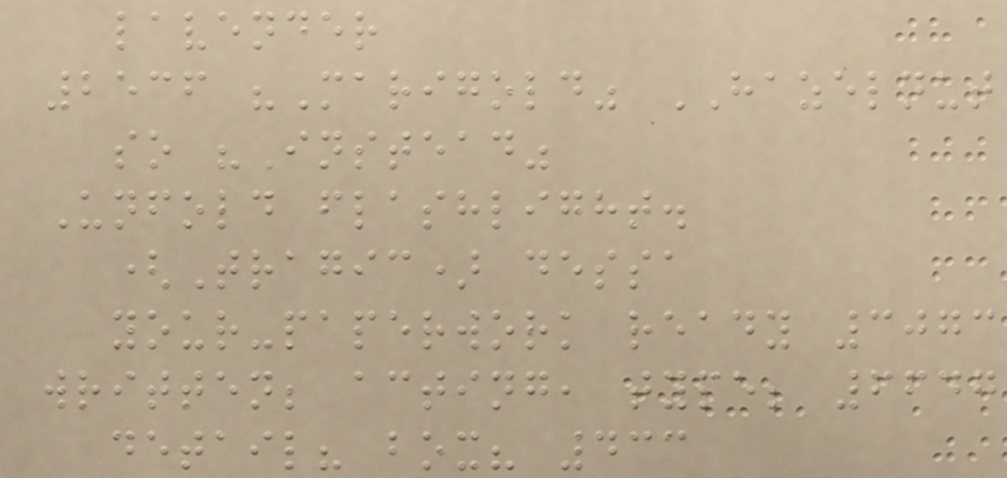lavender
2536 "Marigold" HAZELNUT
so "Instead"
Unfold flashlight.
(Tragic) dessa
your-paperwork ready 3073
written; acting, type; 6647
detail? box? 433
